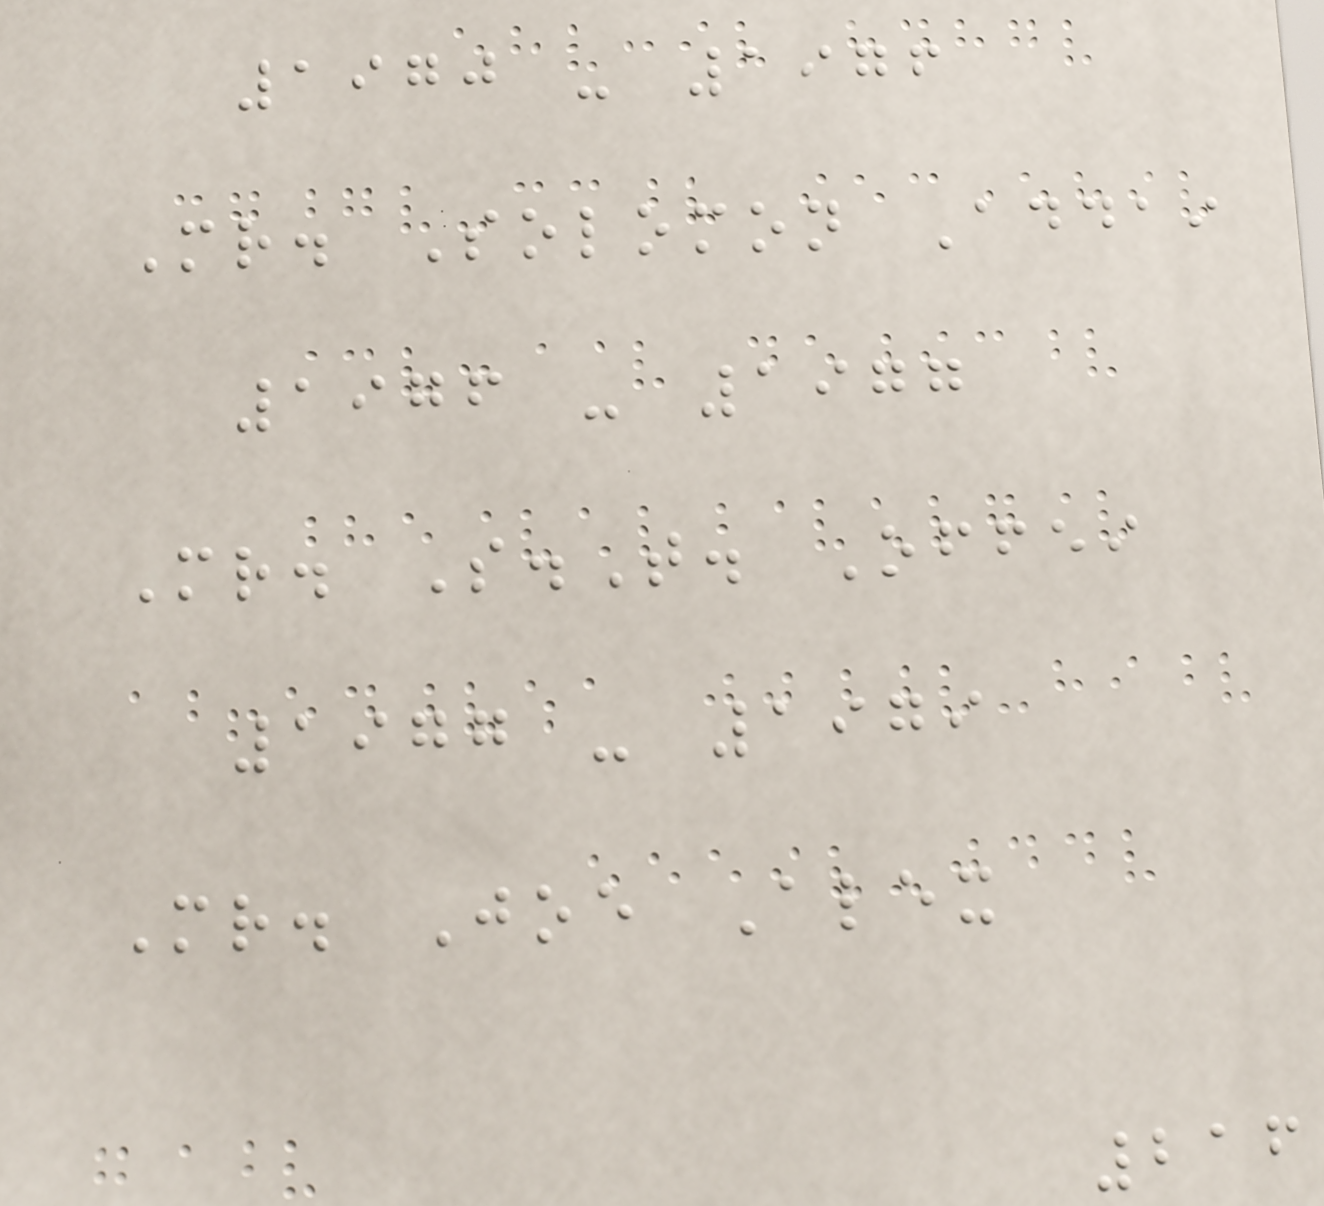1970 - 1976
Mr. Solomon Addai
1976 - 1977
Mr. S.T. Offei
1977 - 1979
Mr. Joe Alex
216
